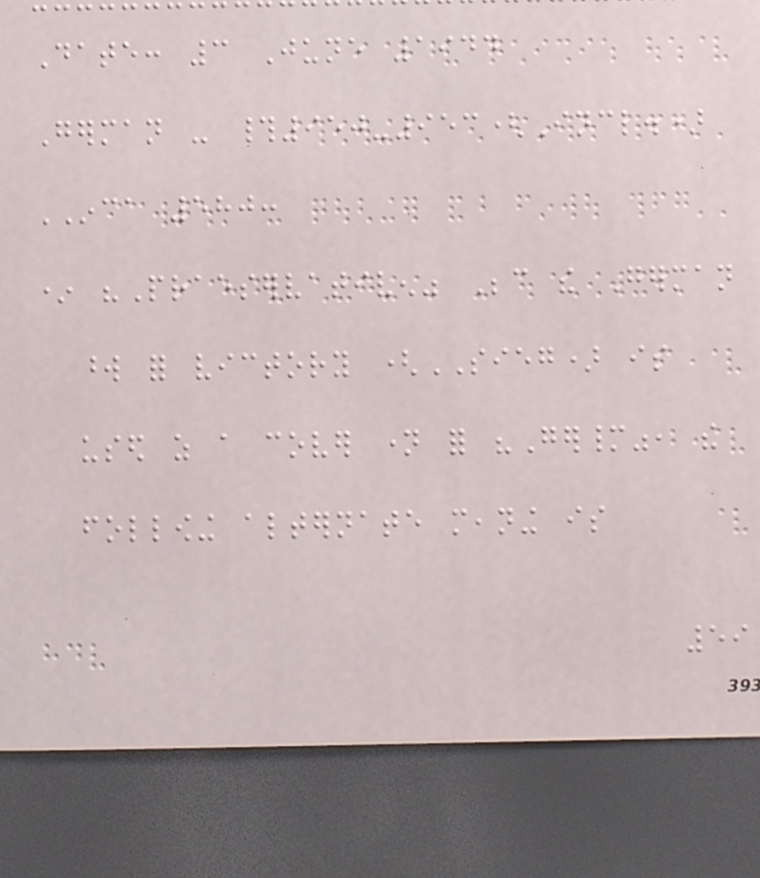Date: 3 June 1944
German - #950-953(Incl.)
INCA 580:
* "Praeservativen" Because the German
word for victory (SIEG) is
used as a cover name for "Germany", the
following alternate meaning is
59
